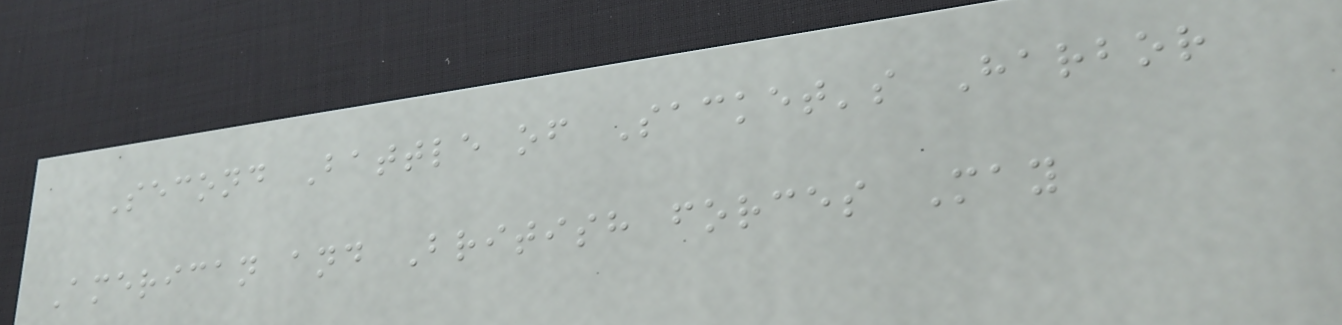Second Battle of Sacket's Harbor
American and British forces May
